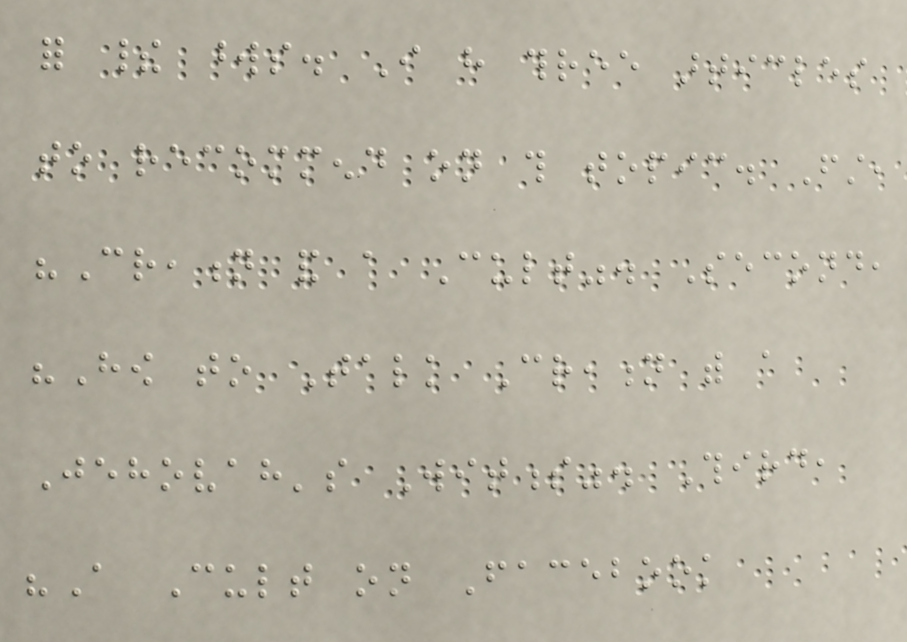for their words. I have three articles
to recommend on this topic. First,
"Creation and a Cult". Second,
"How to Talk Creation with a
Jehovah's Witness". Third,
"A Cult on Facebook
